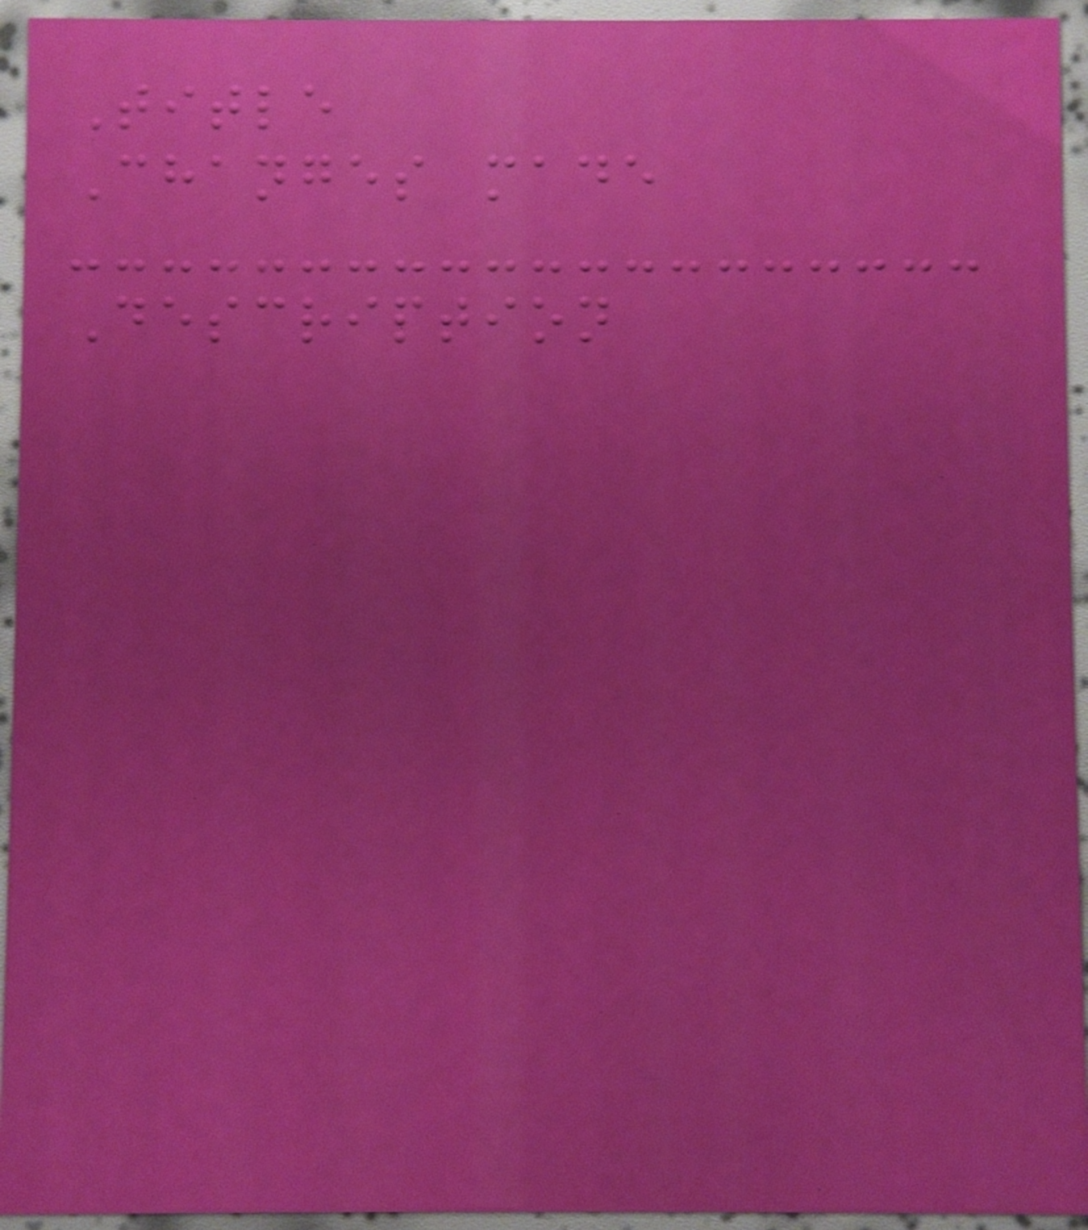Title
Changes made
Description
